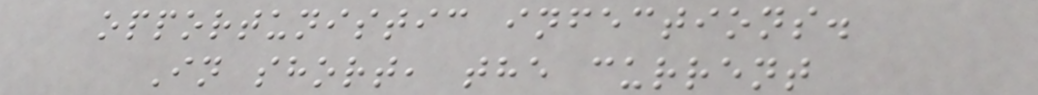opportunistic infections.
In short, the current
